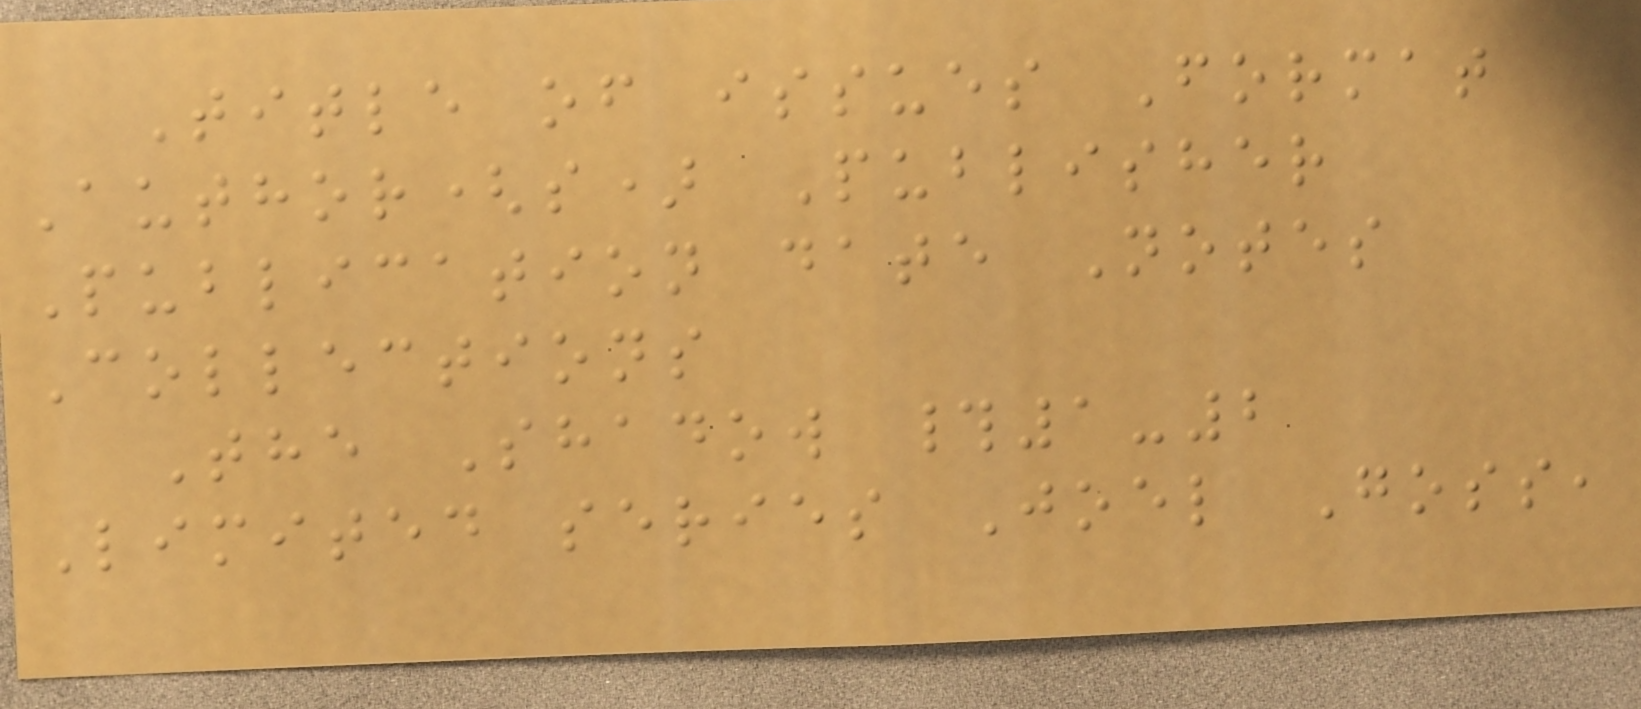Title of issues Format
Author(s) Publisher
Publication date Notes
Collections
The Shadow #1-2
Limited series Joel Goss,
